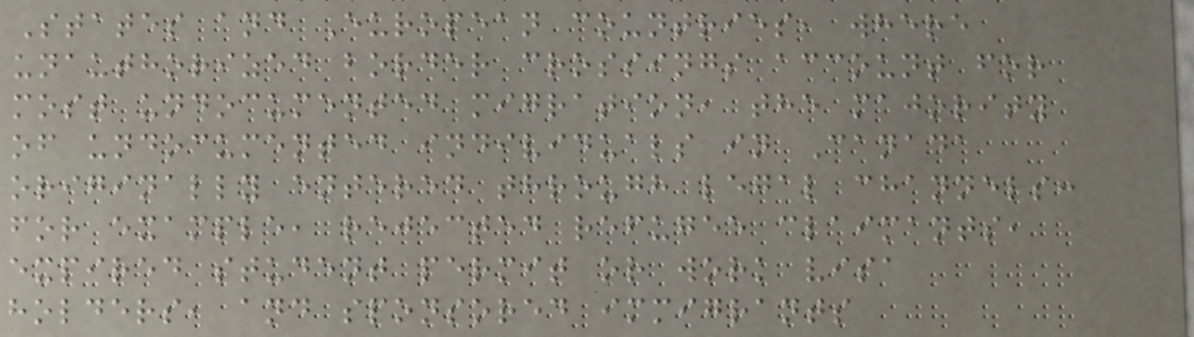States and European countries, where
unauthorized border crossings account for
most undocumented migration, the majority
of undocumented individuals in Canada
originally entered through legal channels:
for example, rejected refugee claimants,
expired student permit or work visa
holders, and sponsored immigrants
